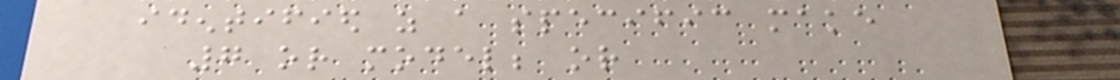identified as a specific make
7 or model; or
